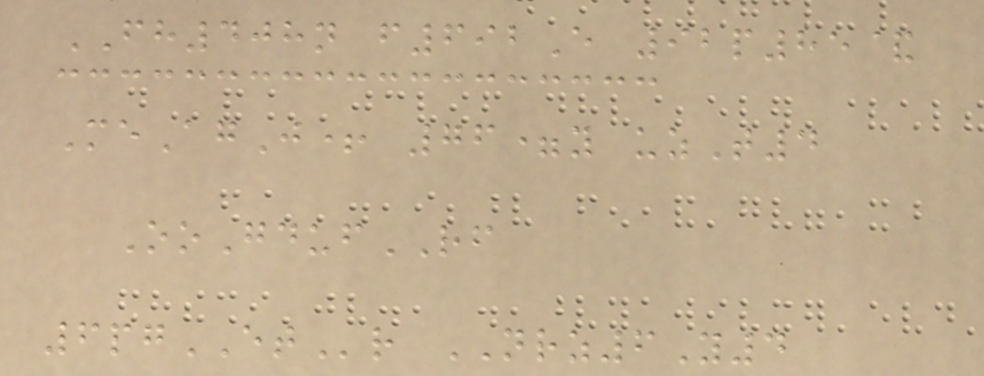FH408n f692E 92p85&
MeAgJ+ 76=y uzT4
OoGdufRF
6pgETr NRZ6Y4
